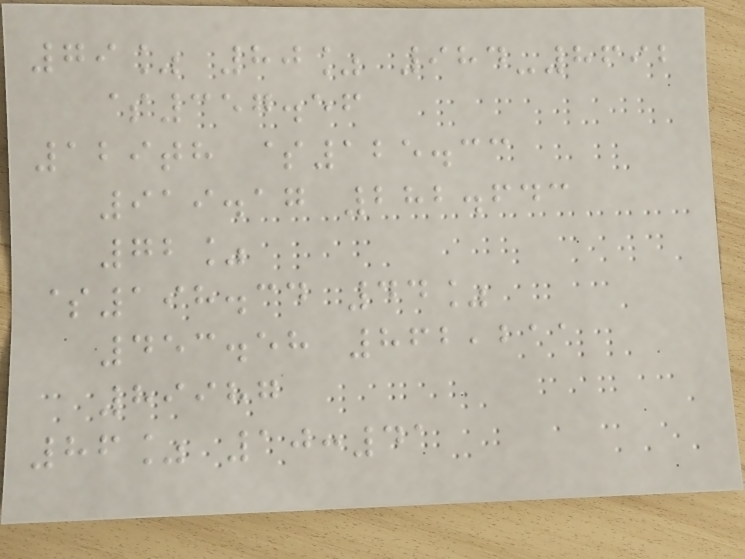79% 80% 984-8692
$357.56
129th $125.33
919.17 282.643
72%
$198.34 44%
453.58 862,211
89987
86% 10:41
